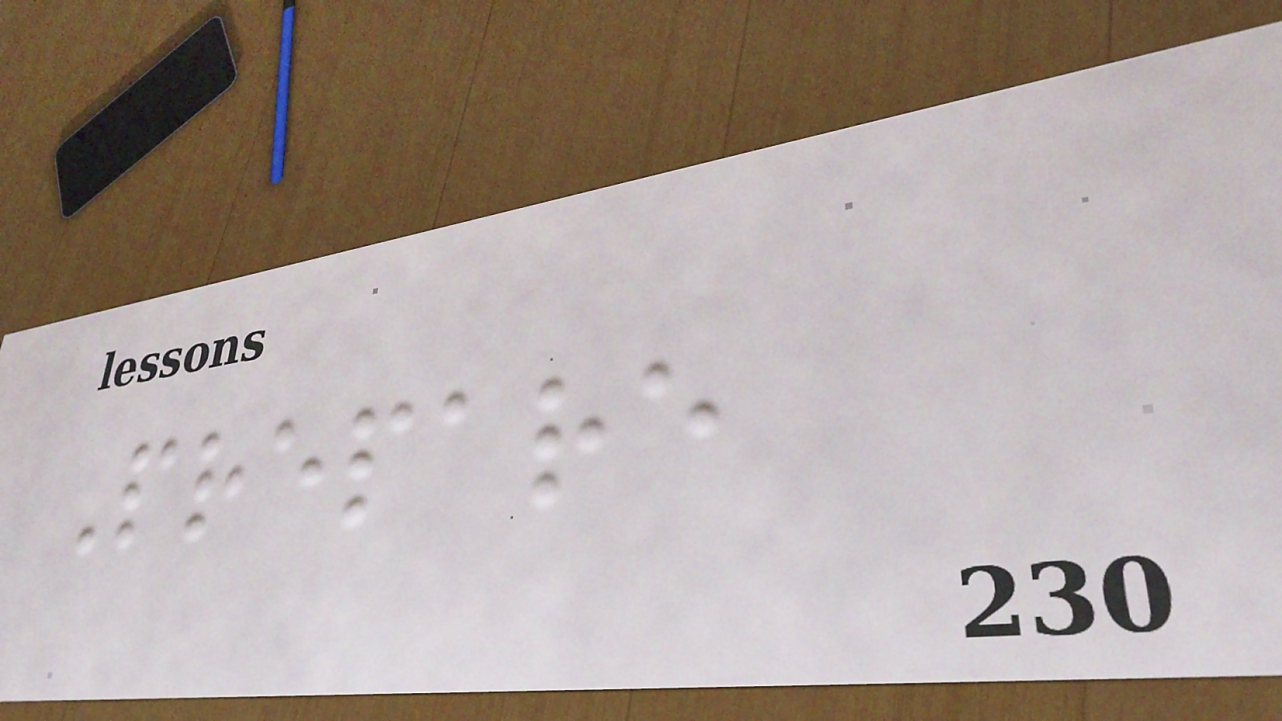Prepare
